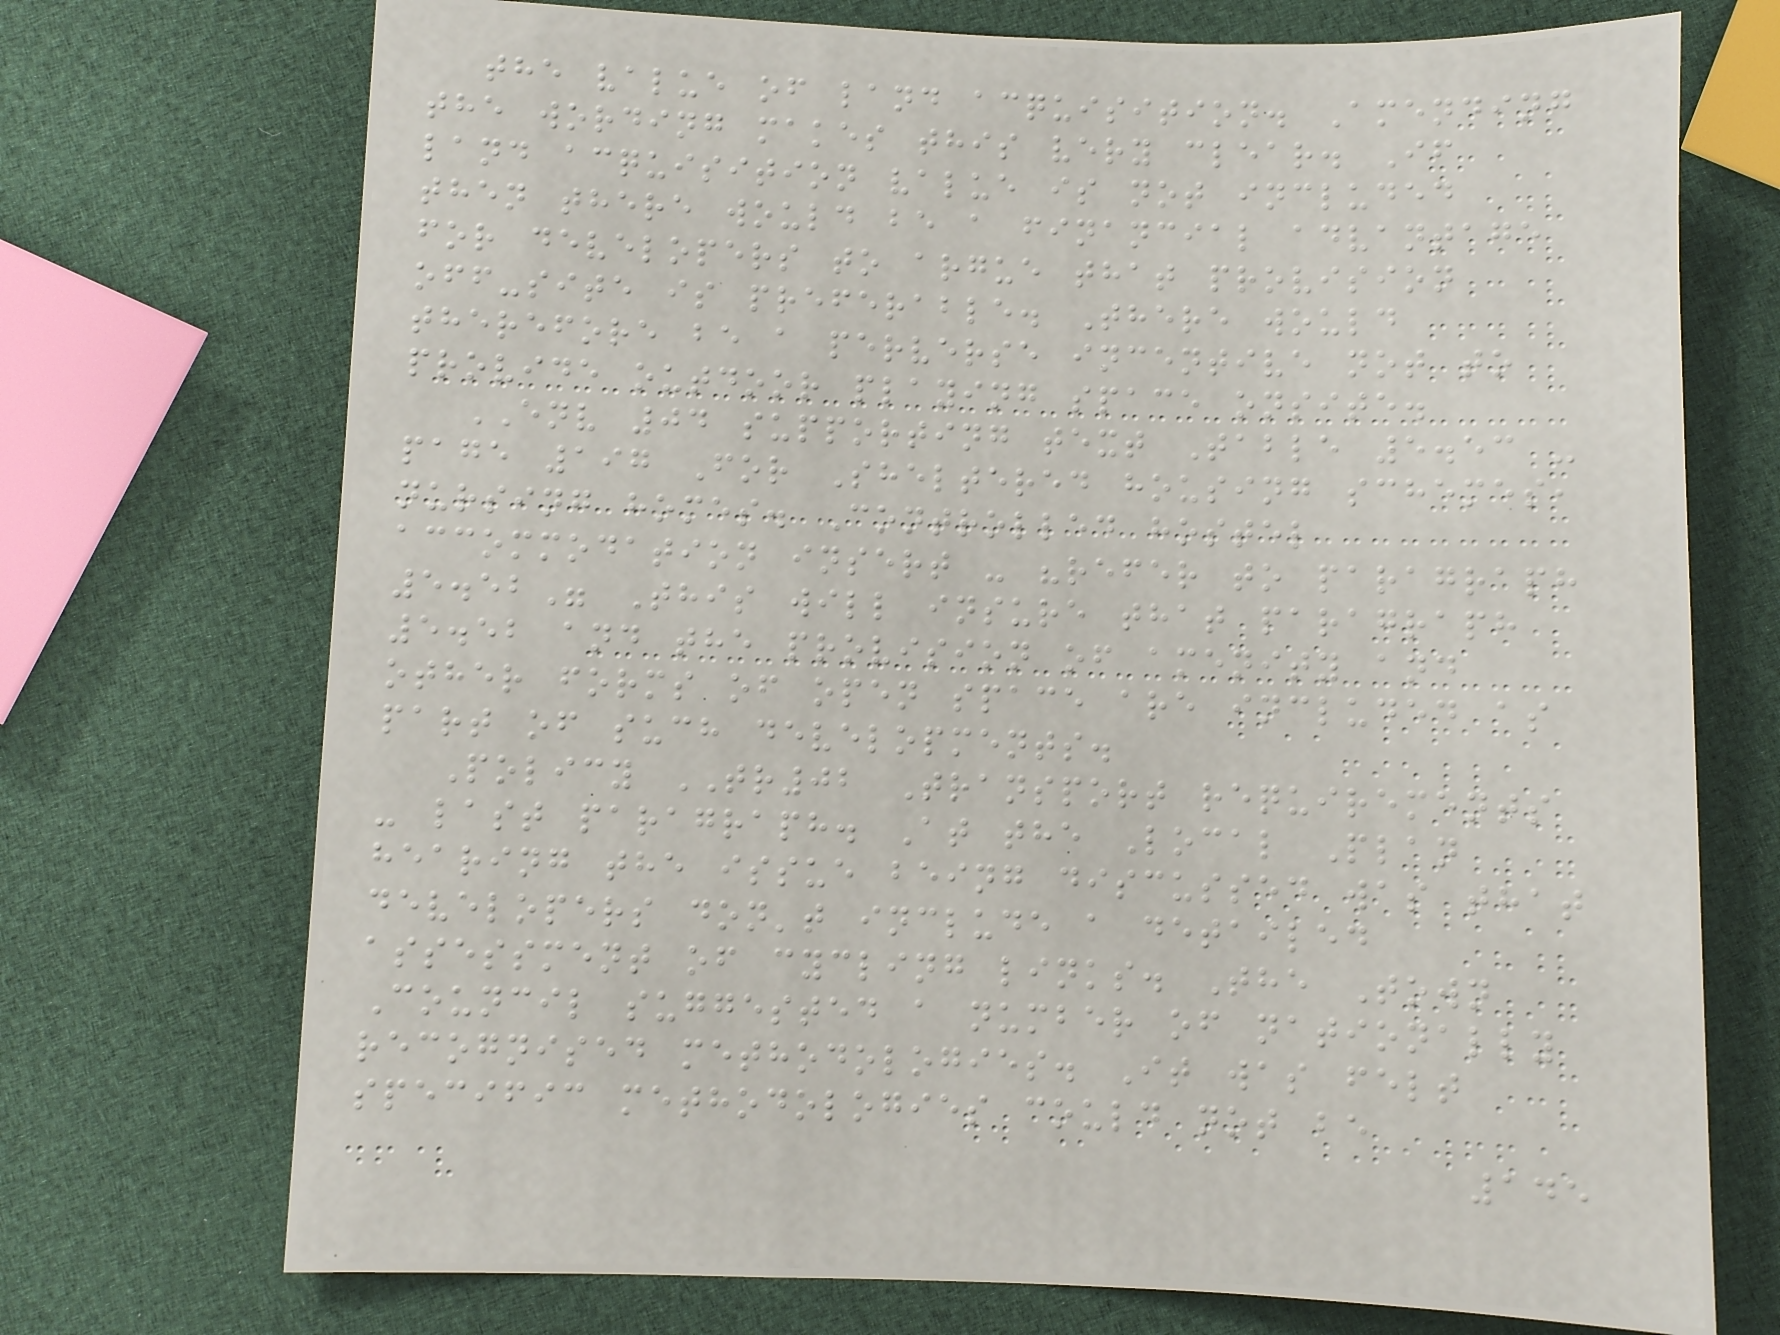the value of land acquisition. Amending
the wording makes this very clear. If
land acquisition value is not included
then there would be a financial advantage
for developers to argue that provision
off-site is preferable. There would
therefore be a perverse incentive not to
provide outdoor playing space onsite.
ENV 04 supporting text Table 5.53 -
page 197 For Sheltered housing schemes,
nursing homes. Controlled hostel
accommodation insert - "refer to paragraph
5.52" This will insure that paragraph
5.52 and the provision of amenity and
other forms of open space are included as
part of such developments.
Policy TR02 Transport requirements
- last paragraph. At the Local Plan
hearing the issue being discussed was that
developers don't include a detailed
assessment of cycling links. The Town
Council suggested a number of nationally
recognised methodologies. It was felt
specific methodologies could not be
145
